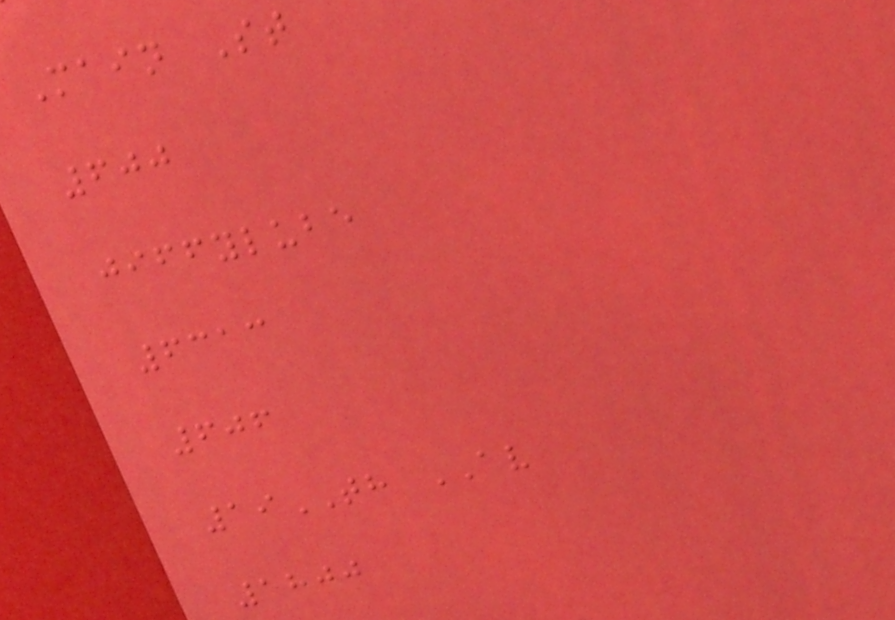Main St
600
jiffylube
6313
606
19TH AV
1800
